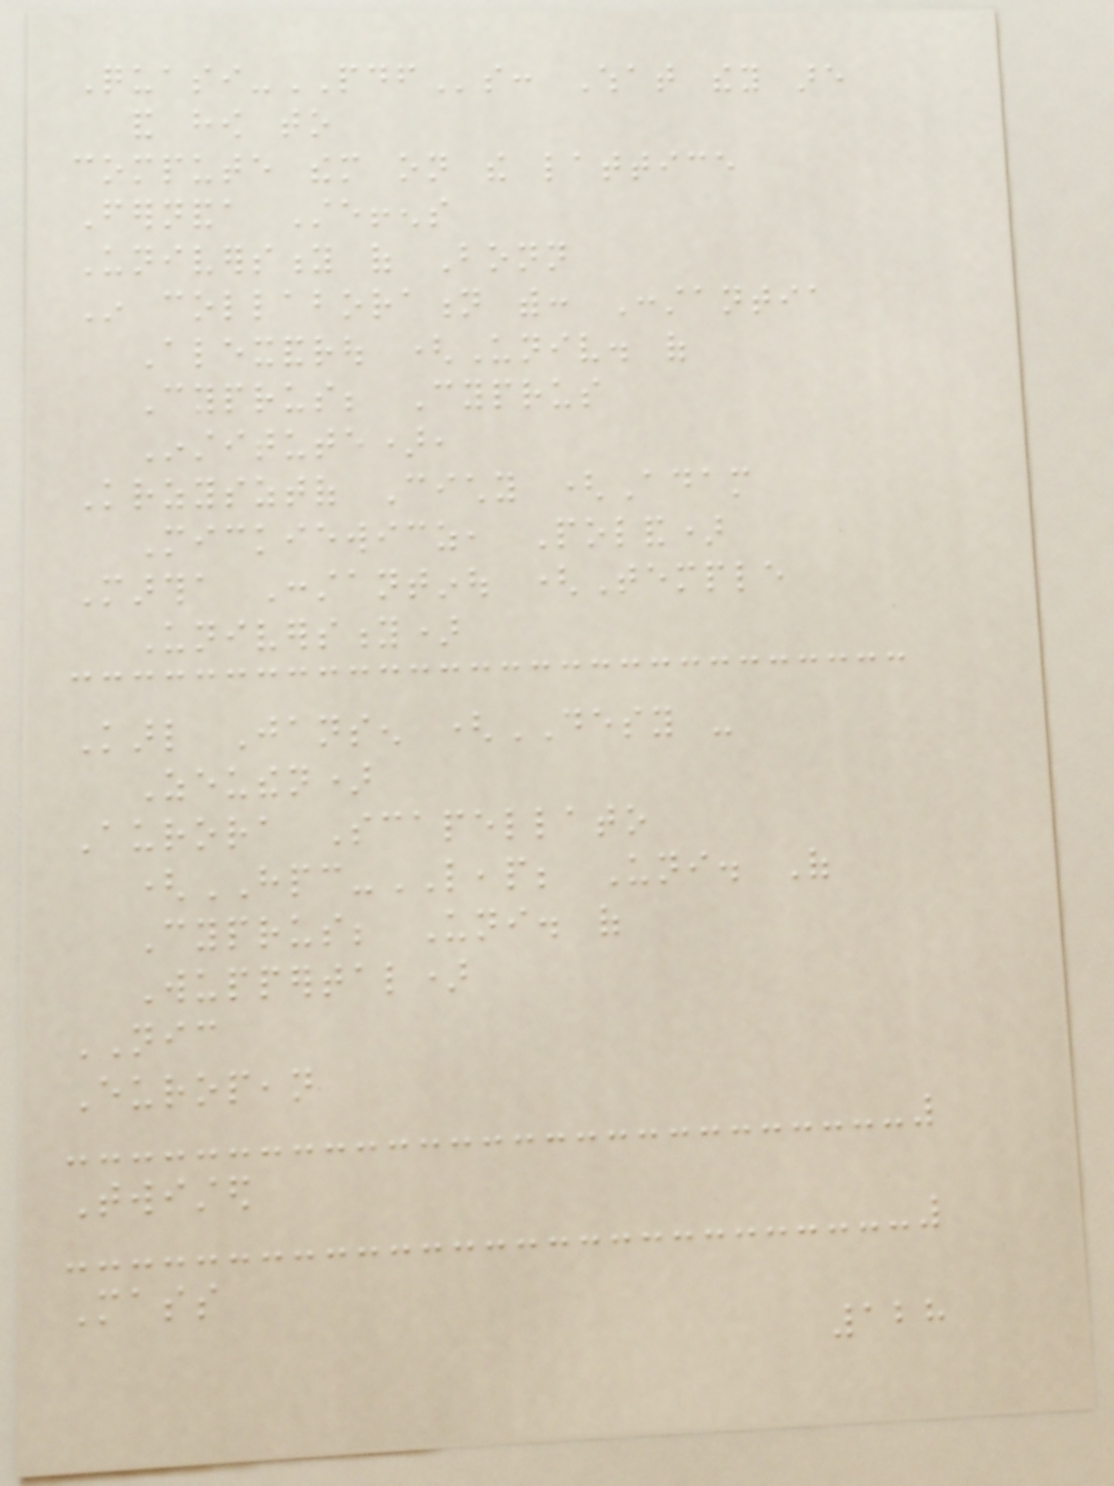Quasi-PDFs: What they are
and how to
compute them on the lattice
Fernanda Steffens
University of Bonn
In collaboration with: Constantia
Alexandrou (Univ. of
Cyprus; Cyprus
Institute),
Krzysztof Cichy (Adam
Mickiewicz, Poland)
Martha Constantinou (Temple
University)
Karl Jansen (DESY -
Zeuthen)
Aurora Scapellato
(HPC-LEAP; Uni. Of
Cyprus; Uni. of
Wuppertal)
NIC
European
Twisted
Mass
128
